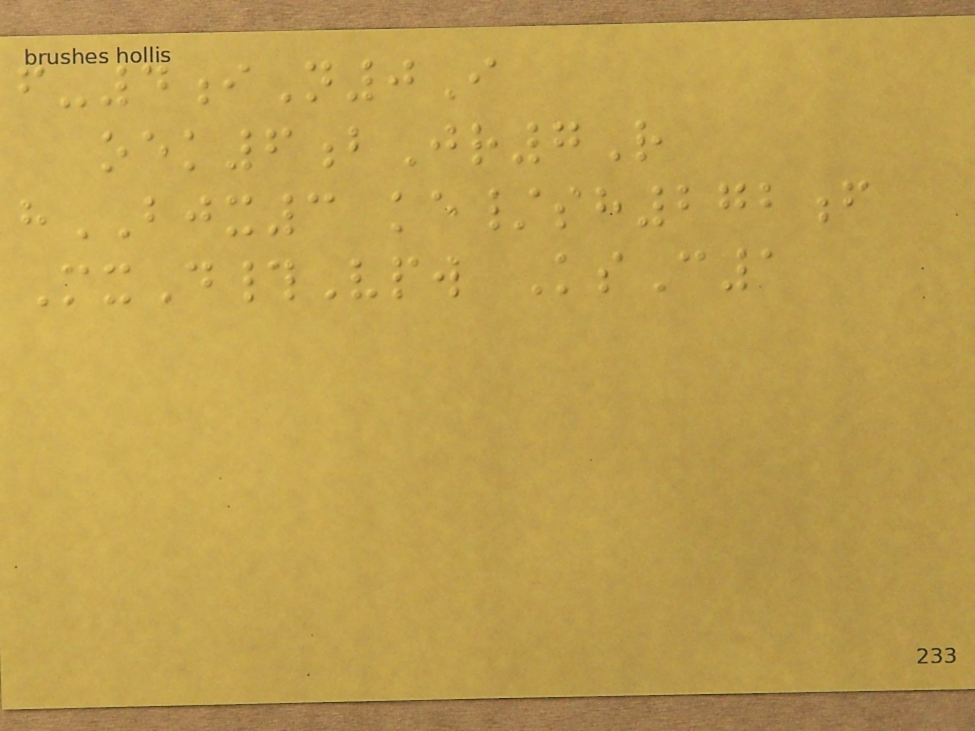f-4iN0I
oek6bJr7R
hBJX3 ke/sh272f
MxD#Vpw KsC1
